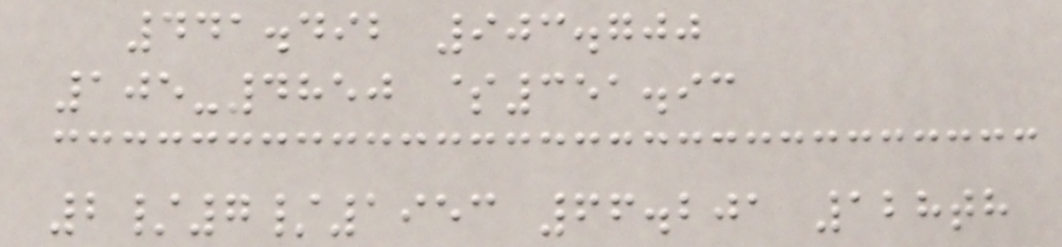441.492 903.700
105-4850 $351.93
2/7/1953 66.201 128th
